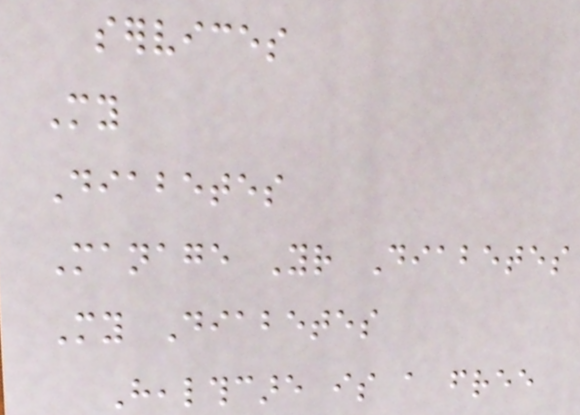services
My
Diabetes
Manage Your Diabetes
My Diabetes
Healthcare is a free
